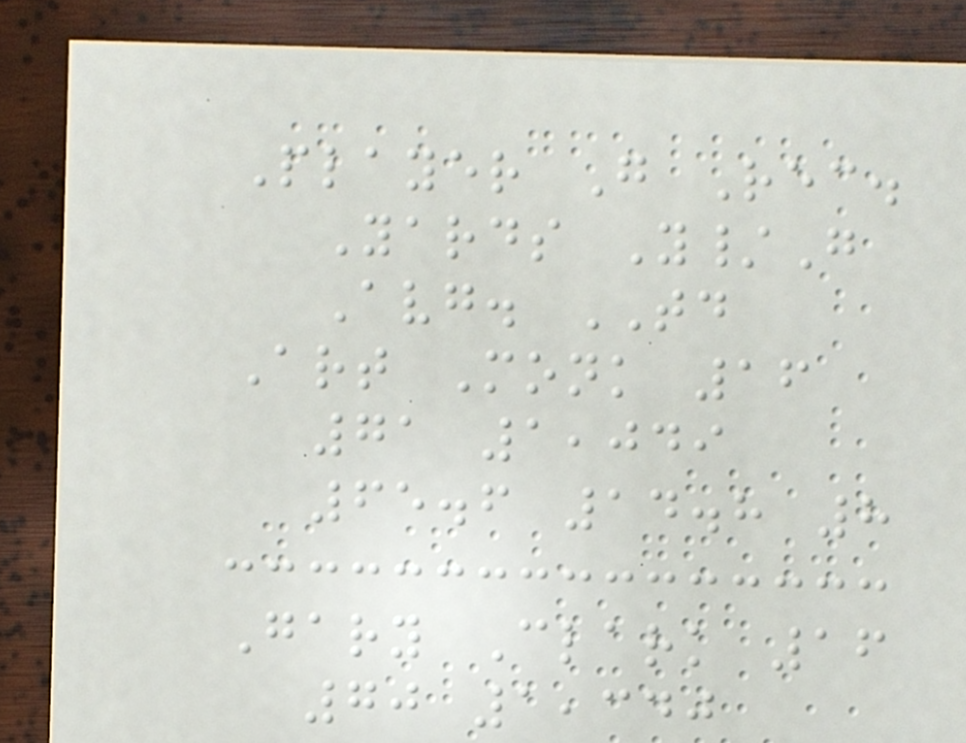Player G Rec.
Yards Y/G
Avg. TD
Art Monk 16
71 1,049
65.6 14.8 8
Gary Clark 16
70 1,340
